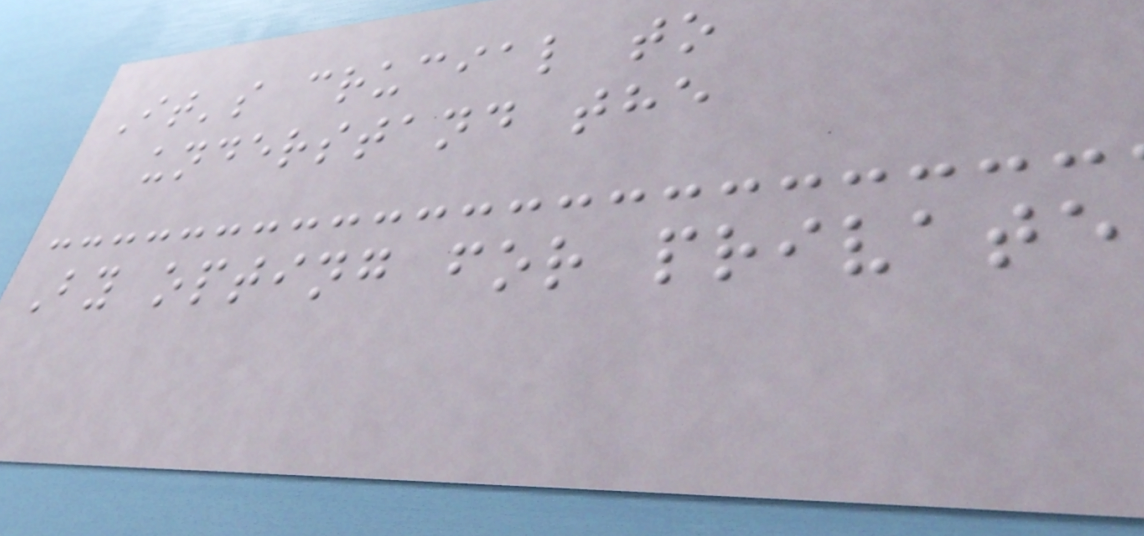It's crucial to
understand the
By opting for private
